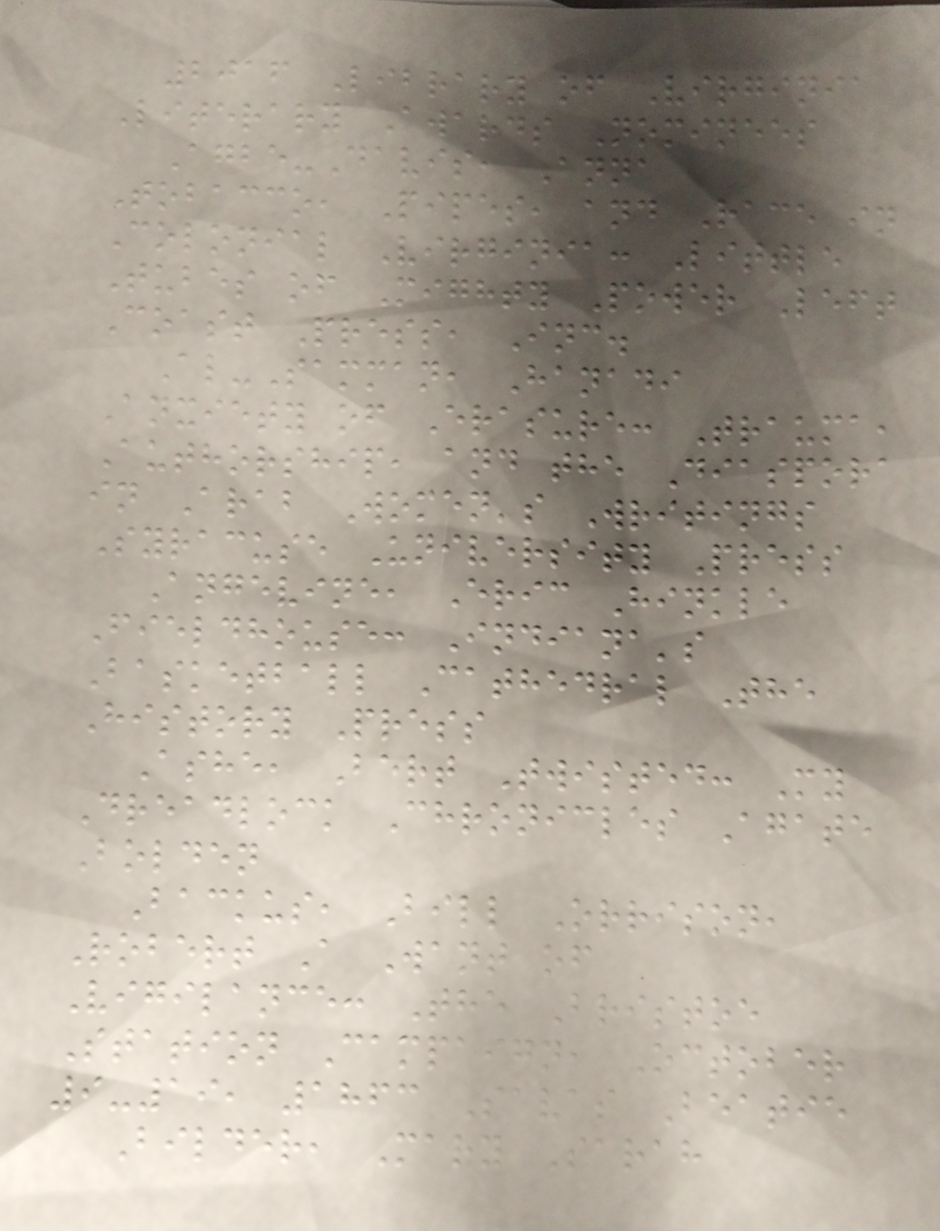2016 Library of Virginia
Literary Awards Nominees
Agbe-Davis, Anna
Tobacco, Pipes, and Race in
Colonial Virginia: Little
Tubes of Mighty Power Left
Coast Press, Inc.
Al-Samman, Hanadi
Anxiety of Erasure: Trauma,
Authorship, and the Diaspora
in Arab Women's Writings
Syracuse University Press
Angevine, Eric Hinkle
Fieldhouse: Indiana's
Basketball Cathedral The
History Press
Ashe, Bert Twisted: My
Dreadlock Chronicles Agate
Bolden
Backus, Bill Orrison,
Robert A Want of
Vigilance: The Bristoe
Station Campaign, October
9-19, 1863 Savas Beatie
Bilder, Mary Sarah
